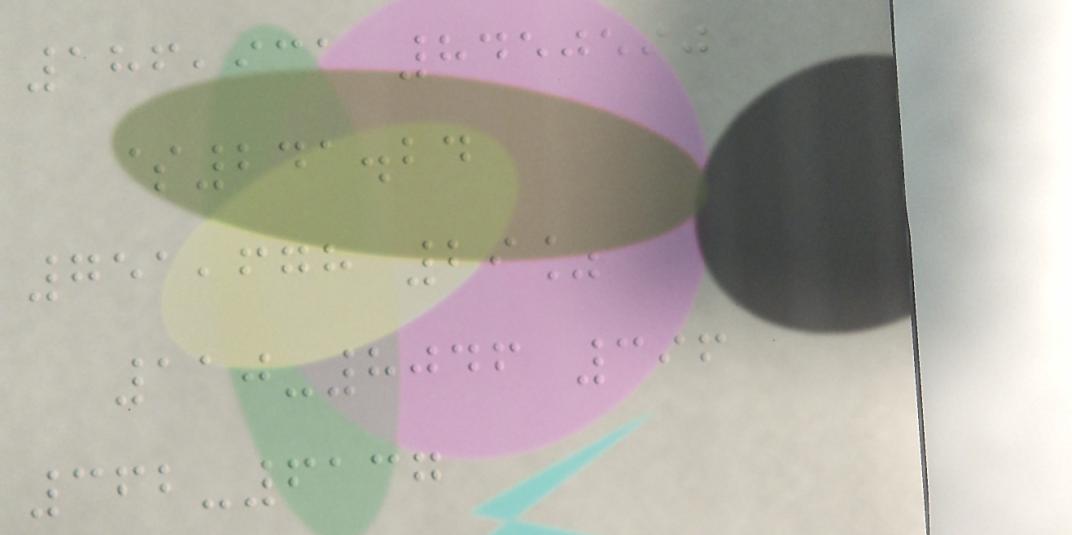186,931 8450590
$241.24
751,678 29%
110-8046 396
362-6137
